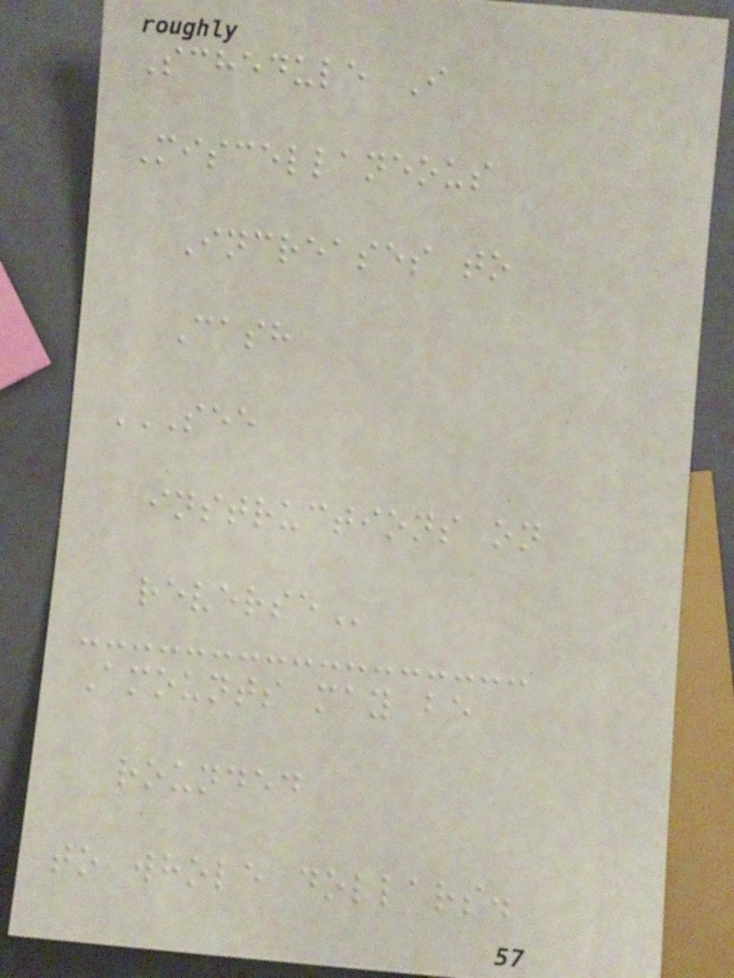Schedule I
Miscellaneous
Increases to
Cash
SEE
INSTRUCTIONS ON
REVERSE
Amounts may be
rounded
to whole dollars.
